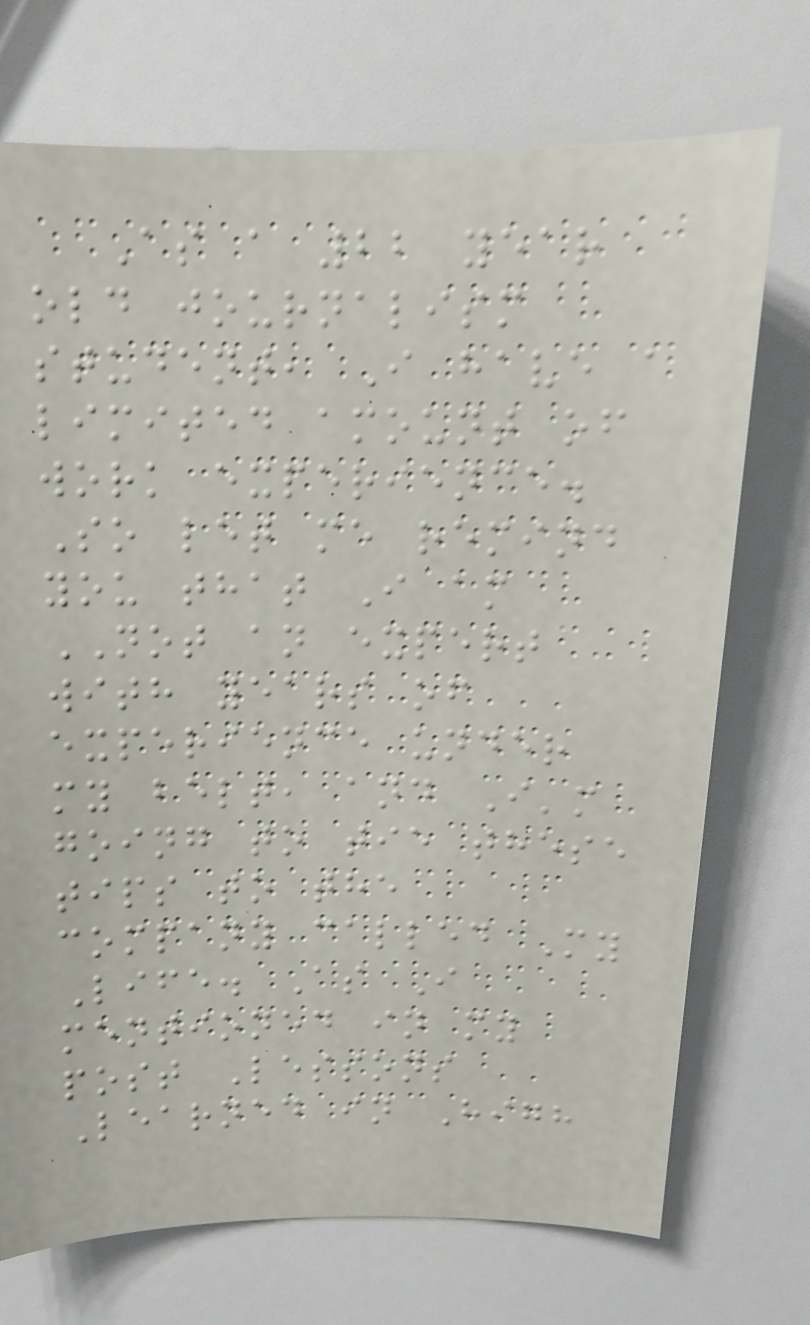As a 22 year
old journalism
student, I have a
limited amount of
work experience.
So let me remind
you that I am
NOT an expert
with years of
experience under
my belt, and I'm
going to tie these
tips to the
company called My
Life. As I
mentioned in my
post Lessons
Learned in High
